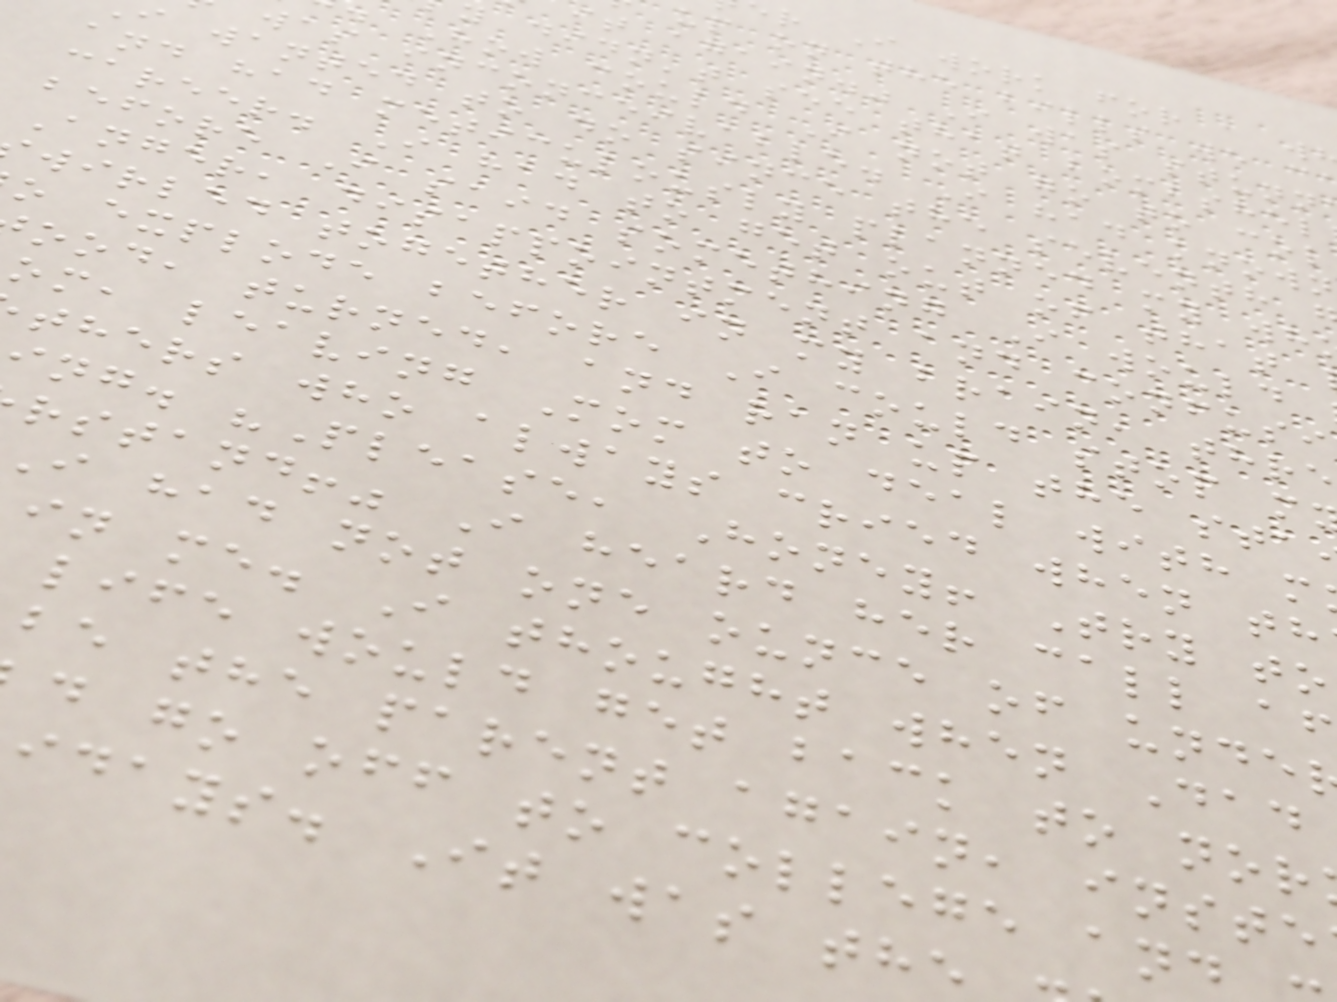r I work for a w
up on the bills we c
it again." I was stunn
y didn't see that bombshel
How could I not go to col
was inconceivable. I had known
i wanted to do since the seventh
and had meticulously planned my wh
career. I had to get out of that
before I said something I would
Anger, disappointment and confusi
wirled together in my brain, thre
o explode before I could stop m
ood, turned, and ran up the sta
om, leaving Mom to deal with m
thers who always cried when th
ing. "Please, Honey! Try to
rstand!" I heard her call af
i had not one ounce of unde
in me. I thought when Dad
life would get back to nor
be the parent again, inste
d go off to college and
idays. It was the
